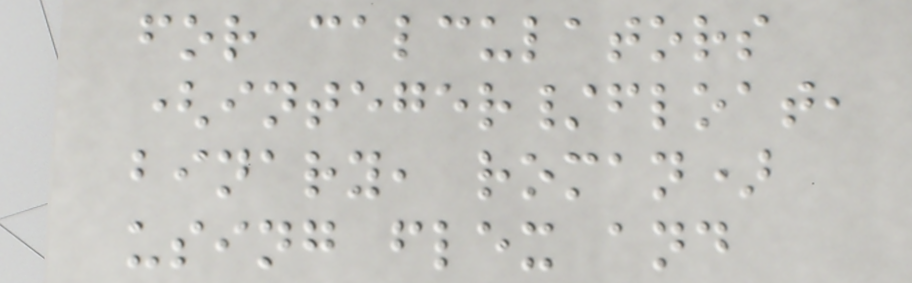for calculators
(integer/float,
binary, roman)
using flex and
